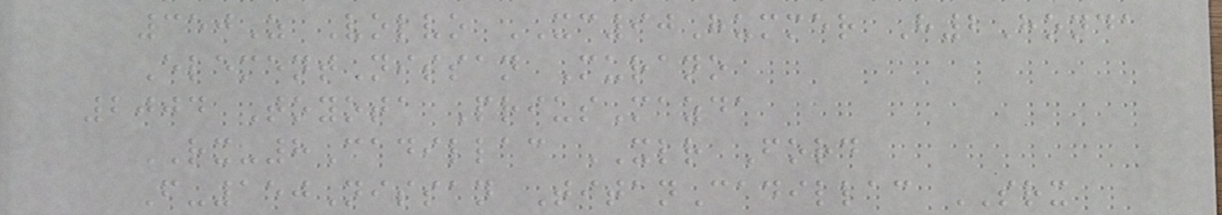350Z Volvo XC90Hummer H2Honda
ElementNissan Murano
2004 Toyota PriusMazda
RX-8Cadillac XLR Ford
F-150Nissan TitanCadillac SRX
